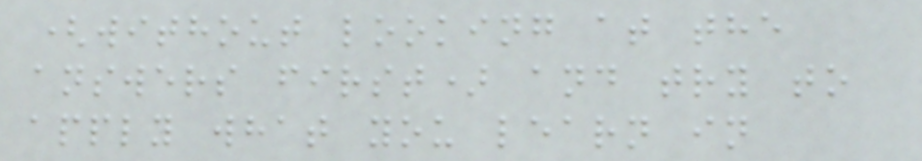(without looking at the
answers first) and try to
apply what you learn in
